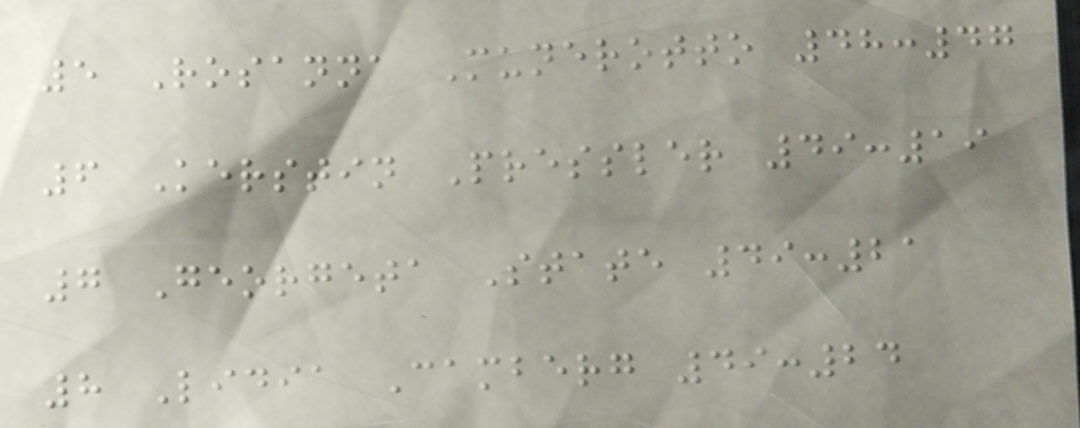5 Rosanna Munerotto 48:47
6 Kerstin Pressler 49:19
7 Georgeta State 49:21
8 Lidia Camberg 49:24
